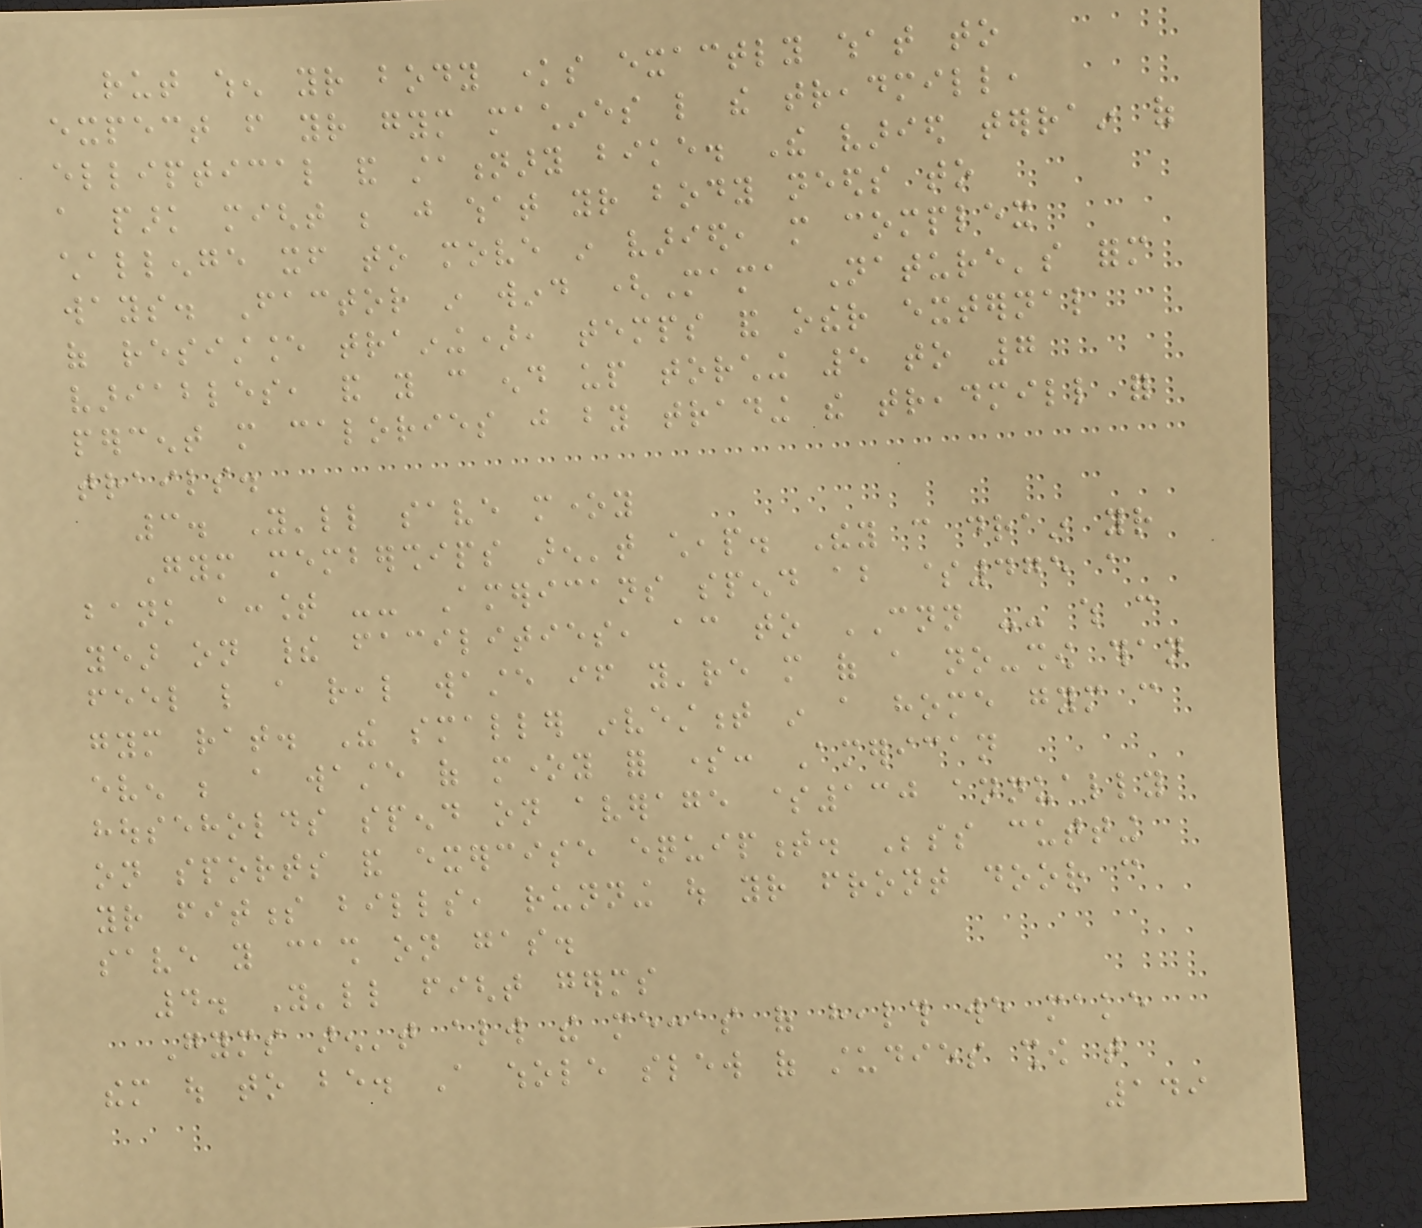rut when your body knows exactly what to
expect from your gym machines like the treadmill,
elliptical and stationary bike. The varied terrain of
a park might be just what your body needs to
challenge itself to move in varied, more complex
ways. Factor in wind (Mama Nature's form
of resistance training), temps and other external
variables, and you can end up torching 5 to 7
percent more calories just by trading the treadmill for
trails.
3. You'll save money
Gym memberships aren't cheap. They can drain your
bank account -- Americans spend about $475 a
year on their facilities, according to CNN -- which can
feel like a real waste if you're more of a no-show than
gym rat. The smaller investment in a home gym can
even be a waste of money for some: American
households spend on average $130 annually
on sports and exercise equipment. Besides cutting
your fitness bills, running out your front door can
save you cash on gas.
4. You'll fight germs
Gyms aren't always the meccas of health we make
them out to be. A whole slew of studies show that
149
